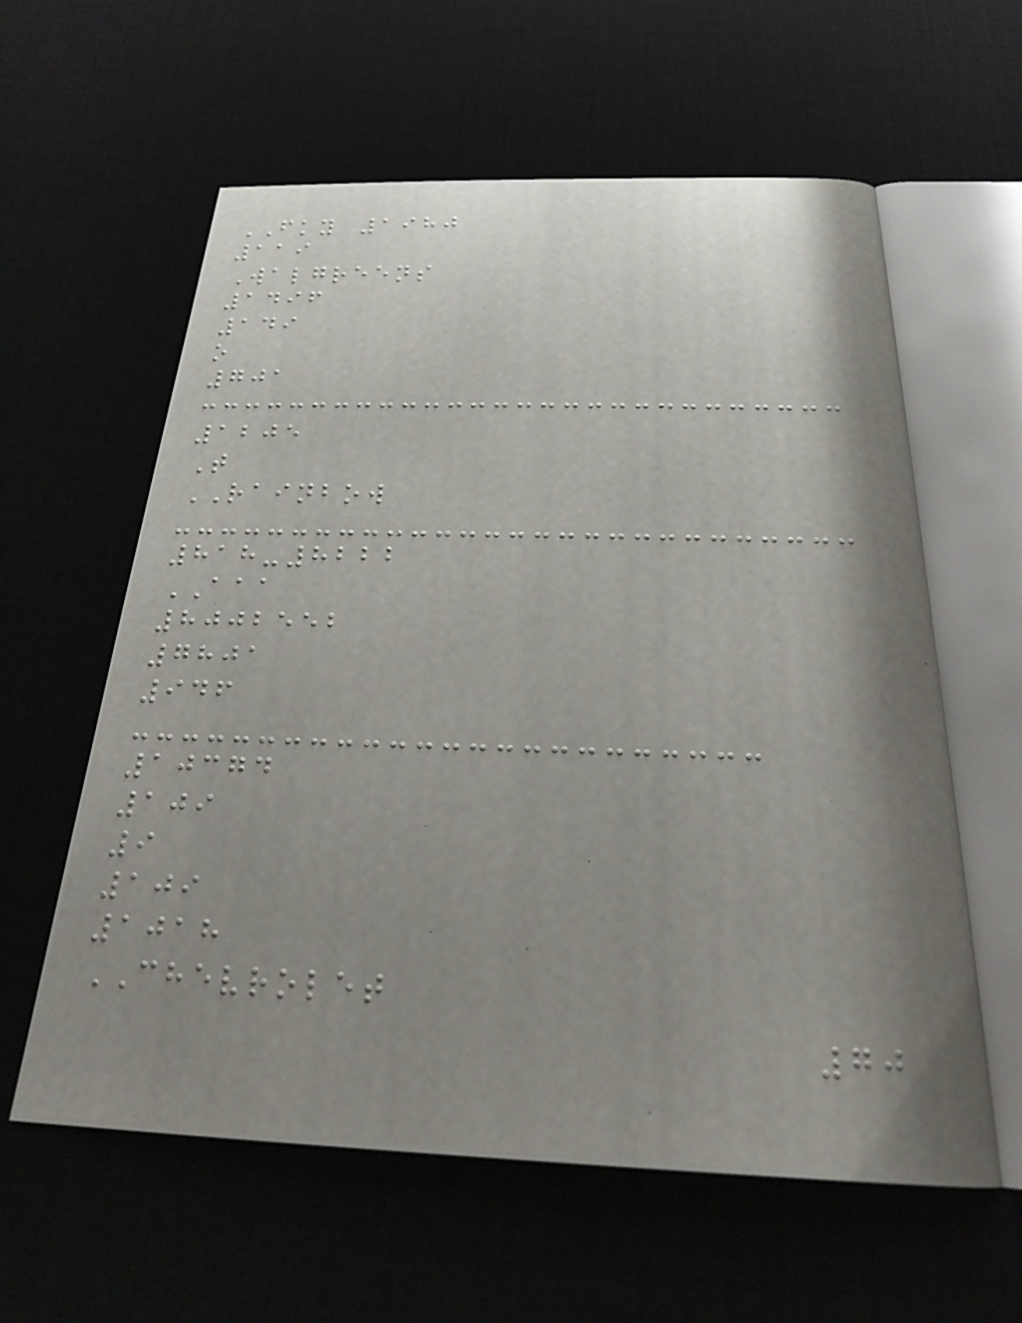FKY 1980
119
Walgreens
1496
149
o
701
1205
T
RAINBOW
818-8222
AAA
8002552
7801
946
10374
109
9
109
1018
CHEVROLET
70
